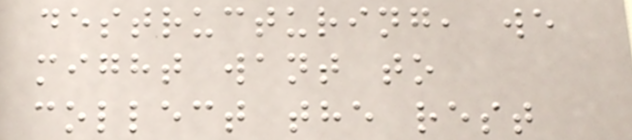destructuring, we
might want to
collect the rest
